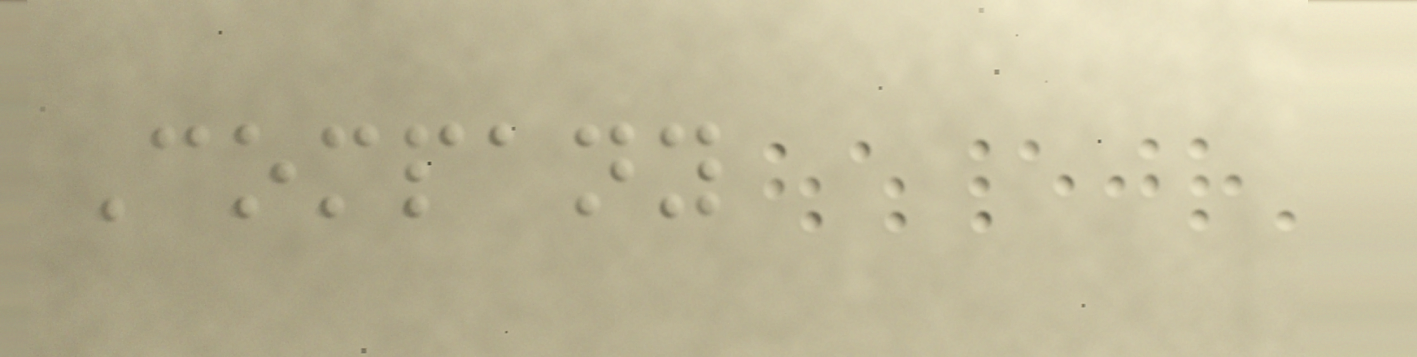Company
